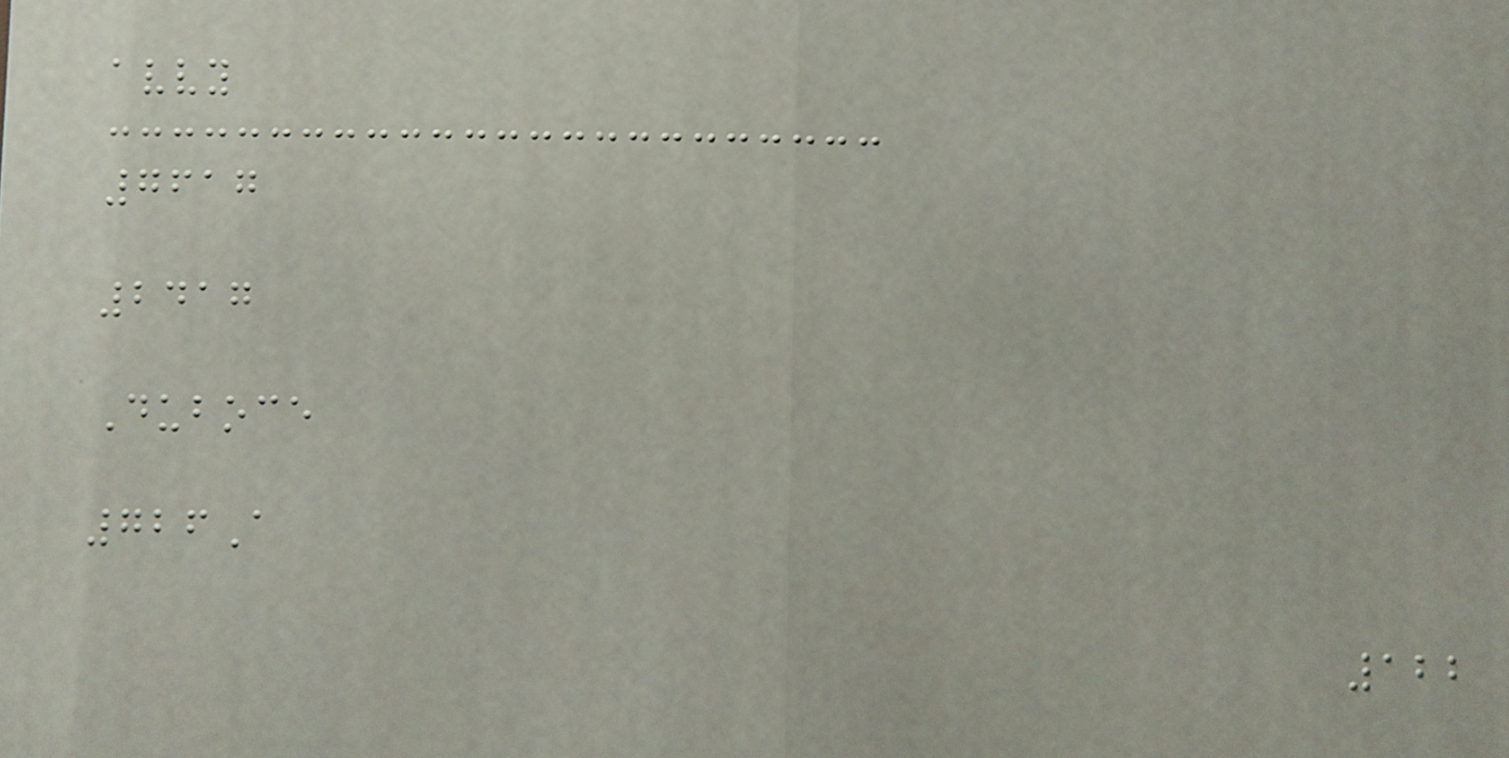avvy
7617
2417
Duboce
726A
122
